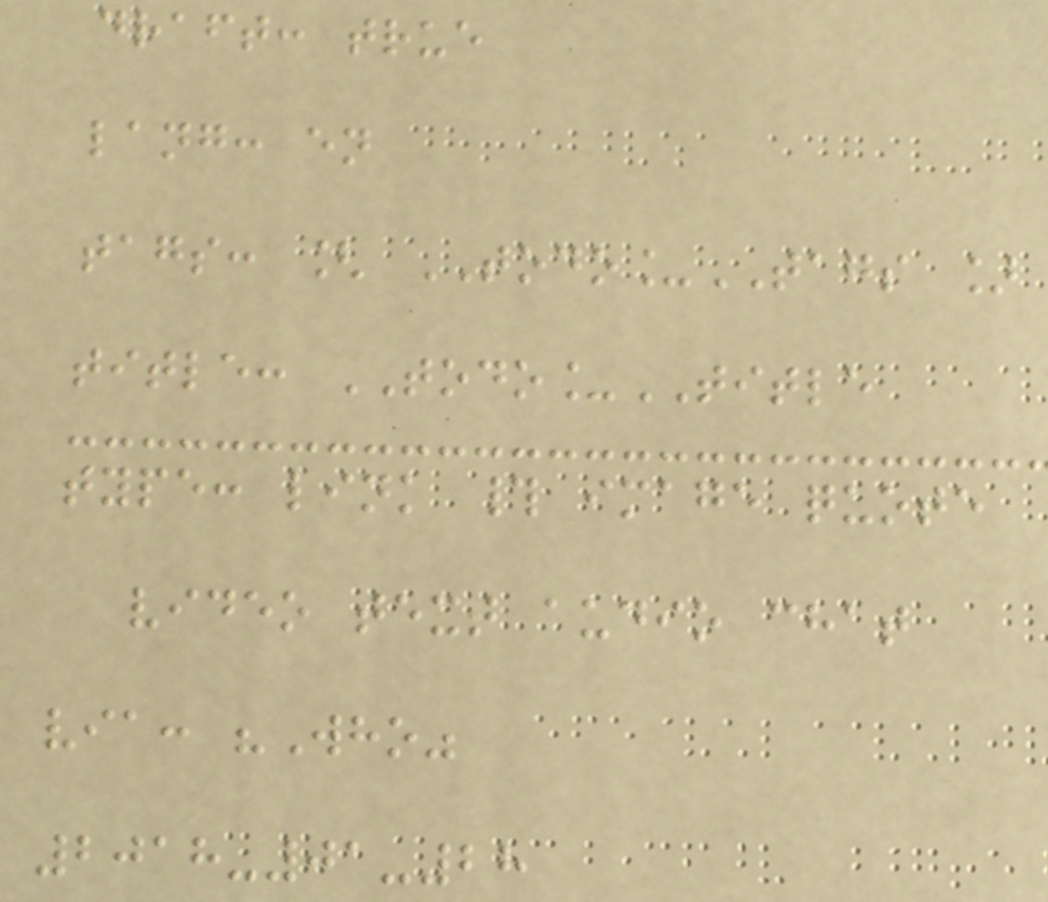draft: true
lang: en
tags: [ TODO_TAGS ]
title: TODO_TITLE
type: link # image quote
video text audio chat
via: "Who"
2018-01-28
